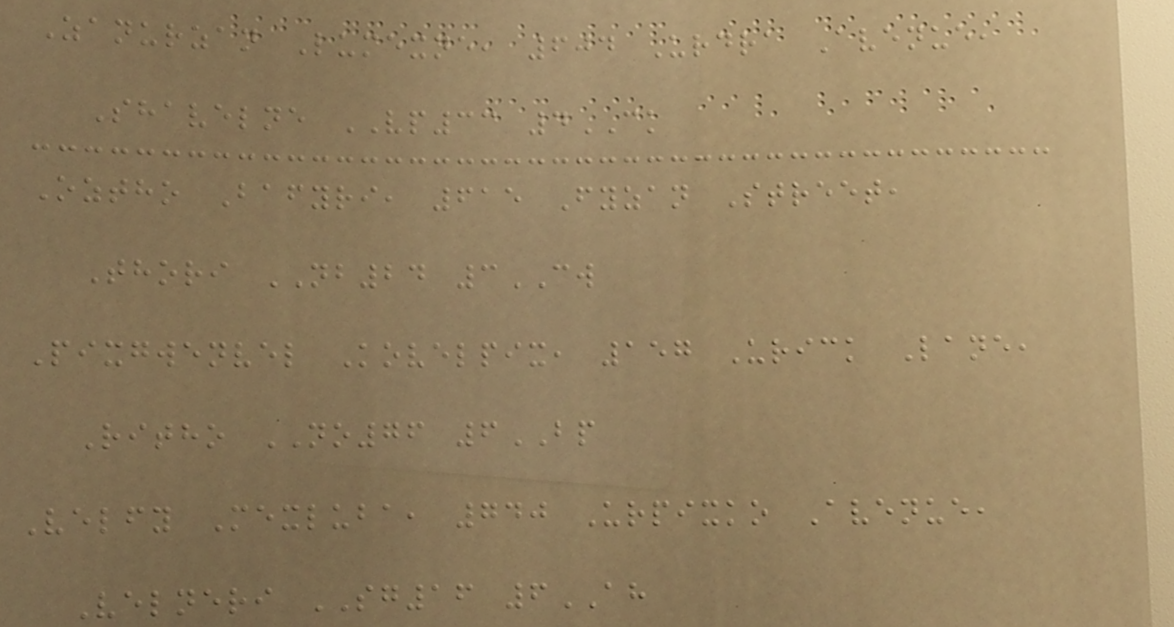Zanurzan Lumexne, 604 Urdra Avenue,
Shavelne VP33 4CK
Oztho Bafyri, 615 Fyzan Street,
Thori NB24 3CW
Pixgwenvel Kovelpix, 157 Urick Lane,
Ritho NO76 6BP
Velfy Mexluba, 740 Urpixko Avenue,
Velneri SG16 6AH
